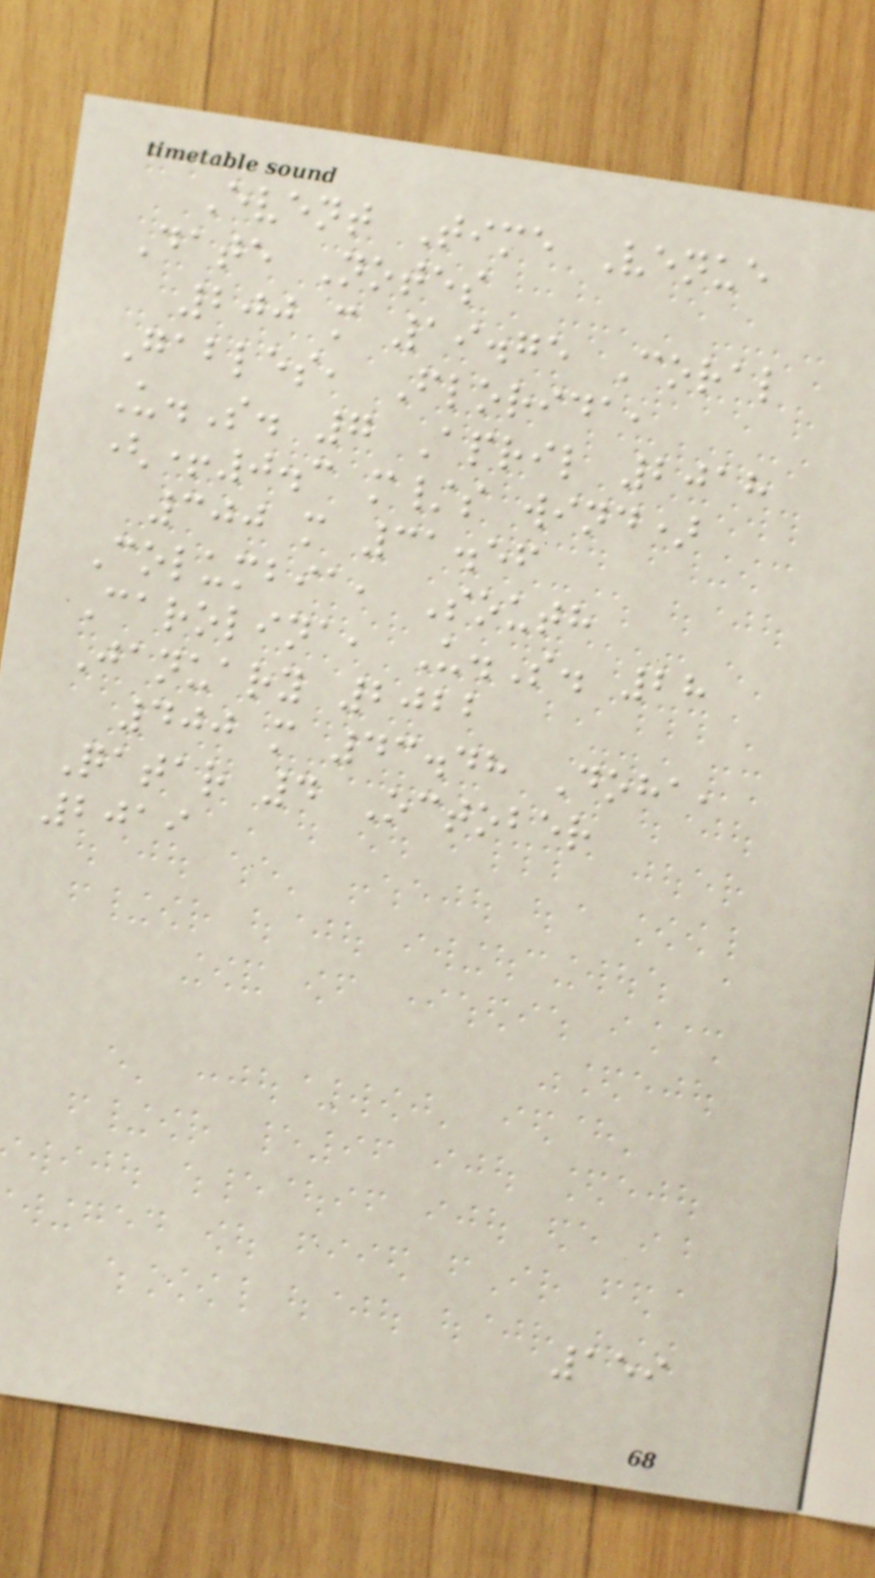Event Time Venue
Date Notes
200 m 19.75 Coral
Gables, Florida,
U.S. 7 April 2018
(+0.3 m/s wind)
300 m 31.56
Columbia, South
Carolina, U.S. 28
January 2022
400 m 43.48 Doha,
Qatar 4 October
2019
159
